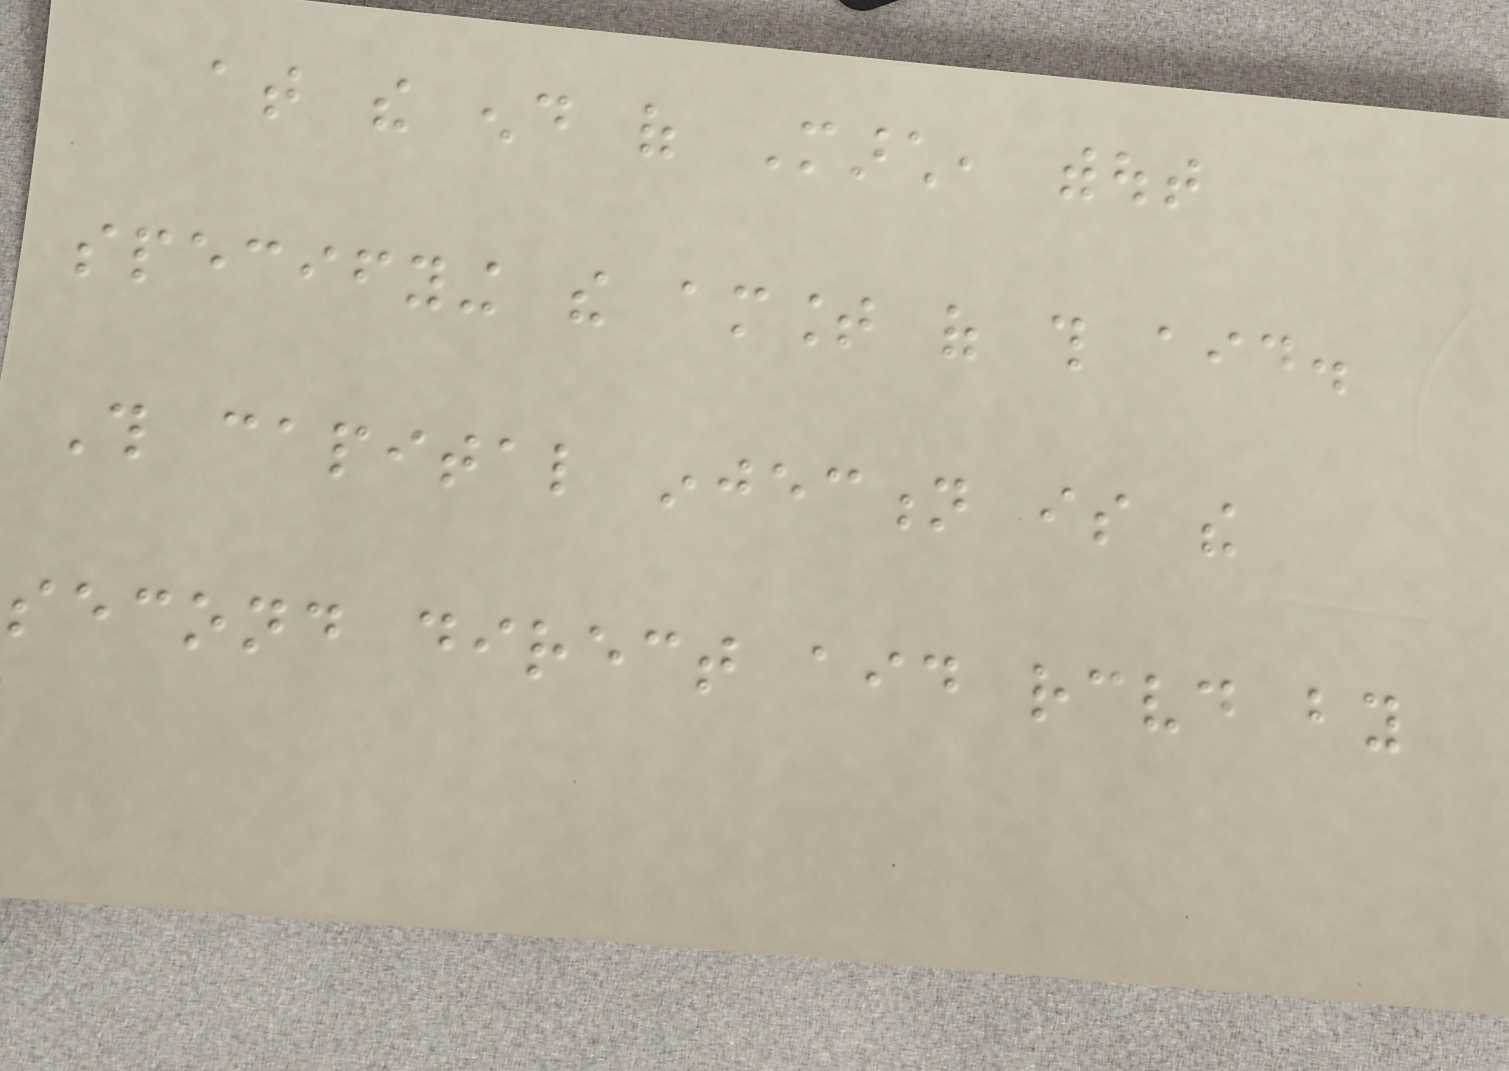at the end of March, without
specifying the amount of this aid.
This capital injection is the
second direct aid received by
